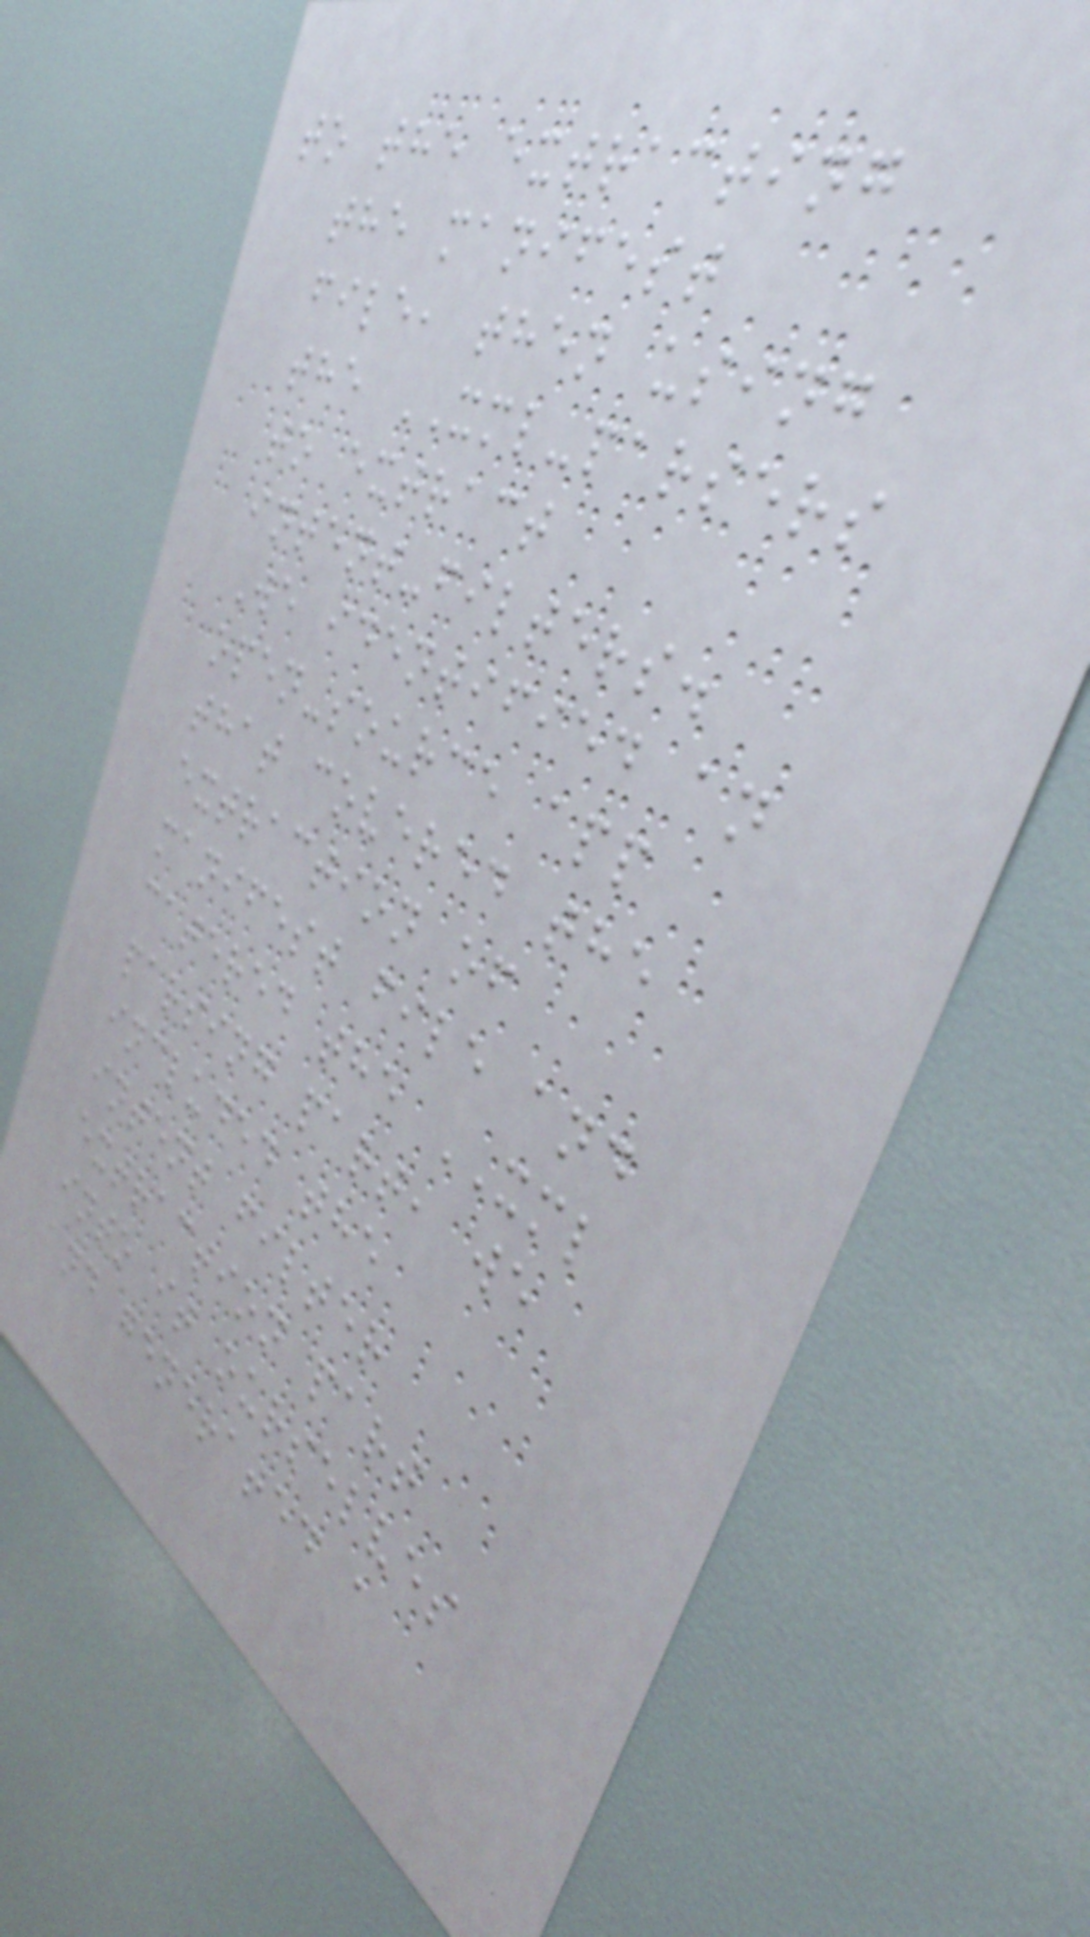to the extracting
the manifest
file, then using
the XML-parsers
to extract
intent-filters.
We identified an
open-source app
that covered the
extraction of
manifest file and
catered the XML
parsing part, we
included the
intent filter
extraction part
into it ourselves
and generated a
